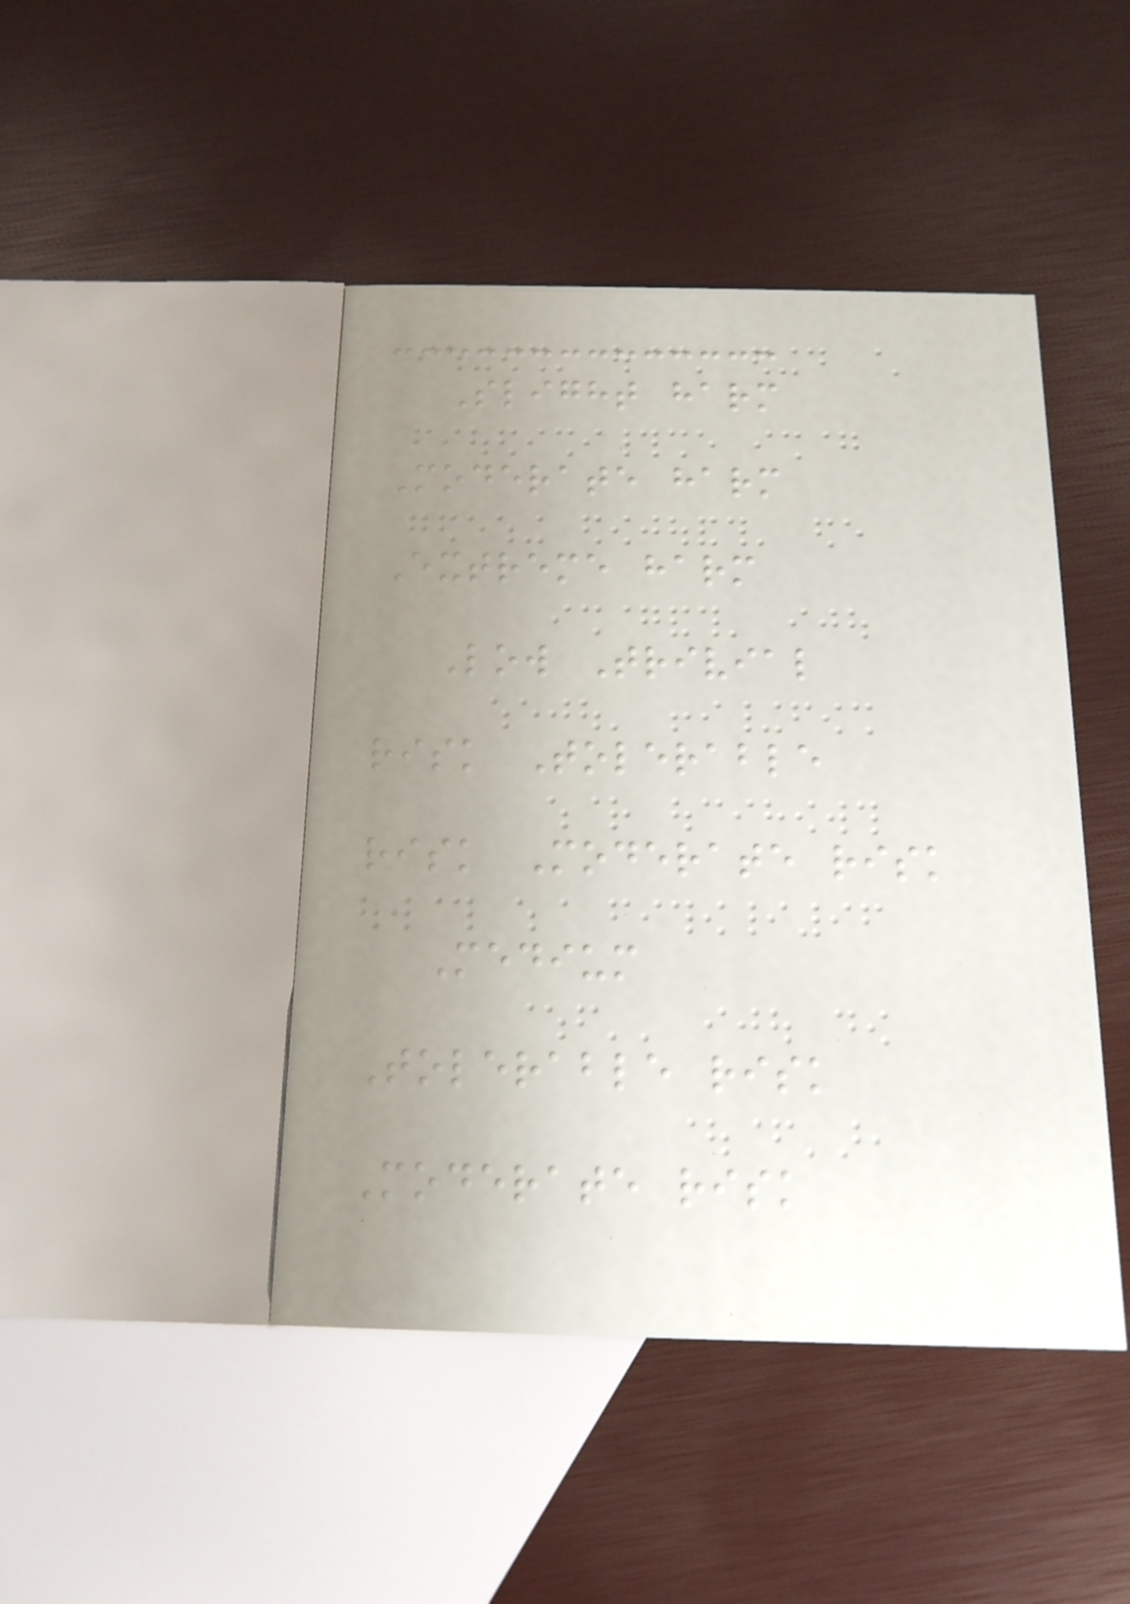Slight harm
Moderate harm
Extreme harm
Low Trivial
risk Tolerable
risk Moderate risk
Medium
Tolerable risk
Moderate risk
